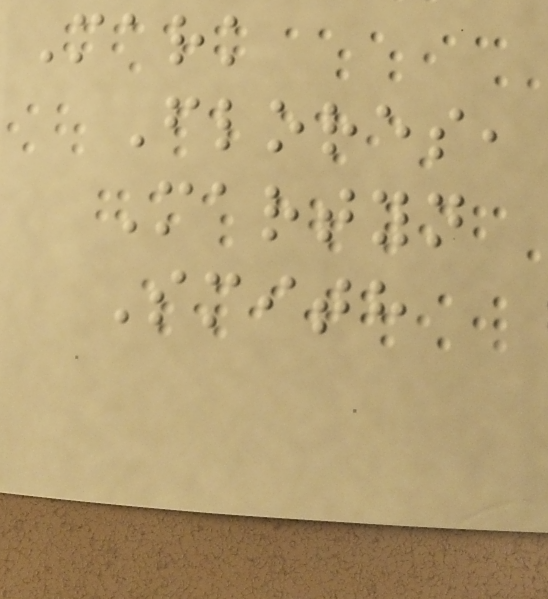Mark
Flores,
Martyn
Smith
